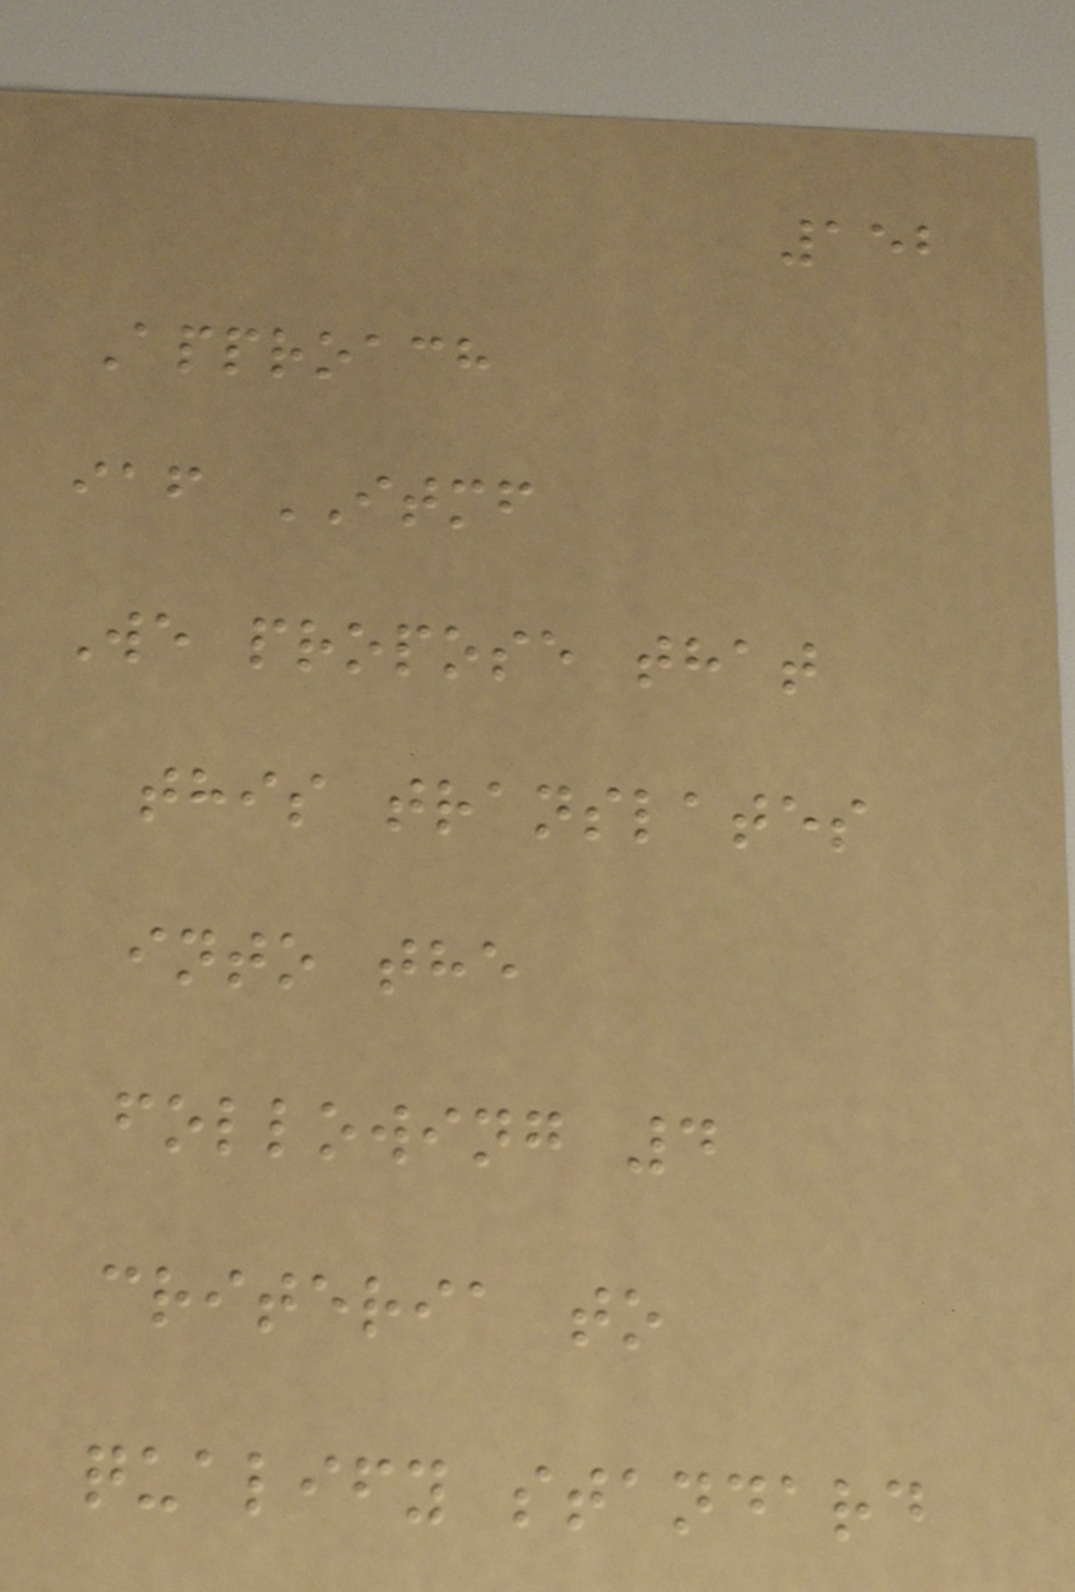152
Approach
iaf ITMF
We propose that
this translates
into the
following 4
criteria to
qualify standard
